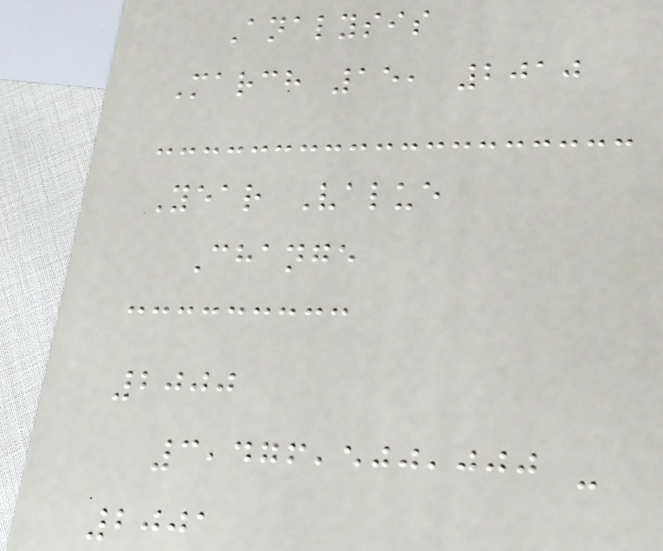Analysis
March 15, 2010
Year Value
Change
2000
3,476,500,000 -
2001
